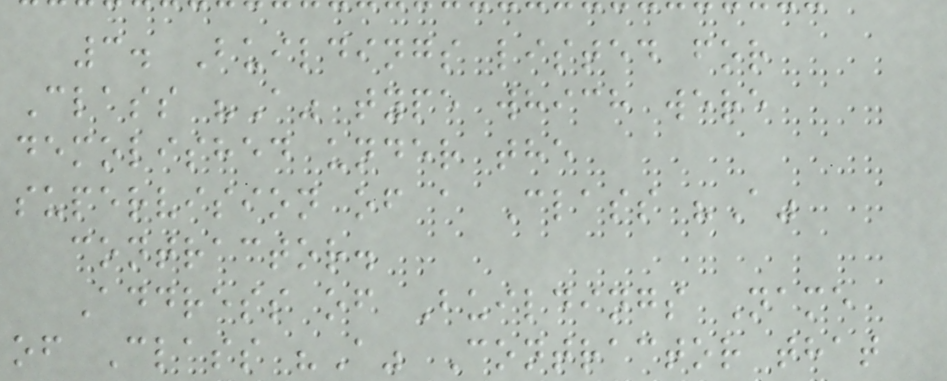3. Buildings listed for
Class "A" type which were
demolished under the
supervision of a Class "A"
contractor.
Address of Buildings Name
of Class "A" Contractor that
